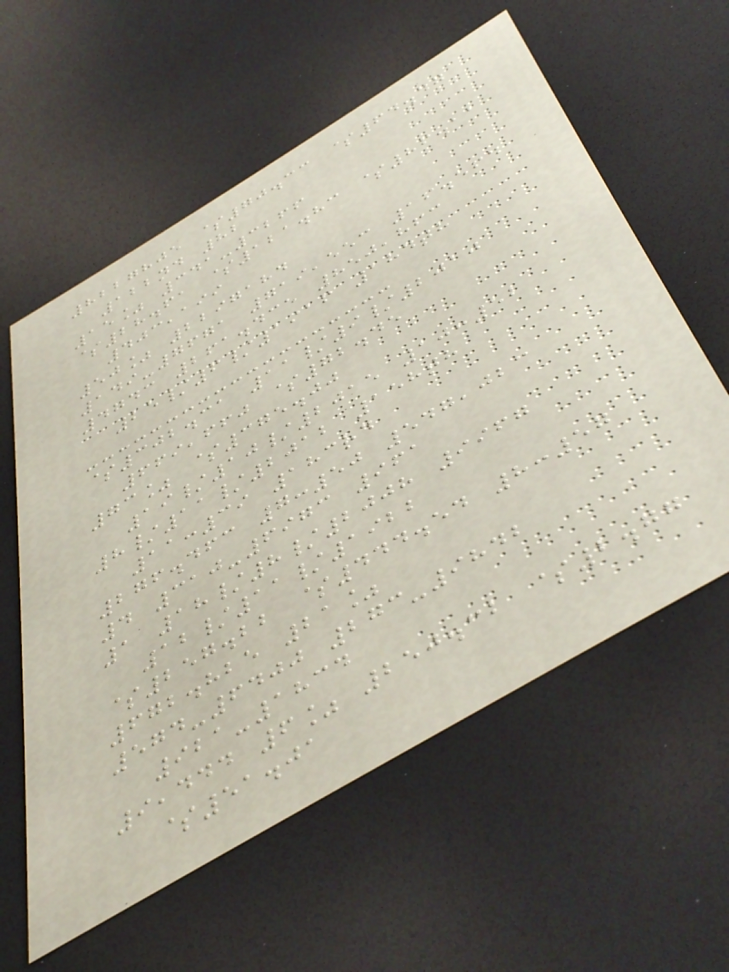8227805 $70.33 $64.47
122nd 82
15% 341-3266
$28.61 $121.83 $86.11
403,199
50% 2297184
149-7671 719,553 16.564
4743 261.435 850,863
25/6/1916 184th
$302.31 11/9/2010
669,660 $72.45
73% $375.00
19/10/2015 10:52
8/11/2012 158th
11:39 183rd
276.463 7:50 547,023
4 310-6973 961
1 18/8/2008 9967
12/11/1922
$257.22 $444.54 8:57
672.825 21%
574-6400 273-9842
921-1834
9,444 6% 250.32 $2.77
$51.01
